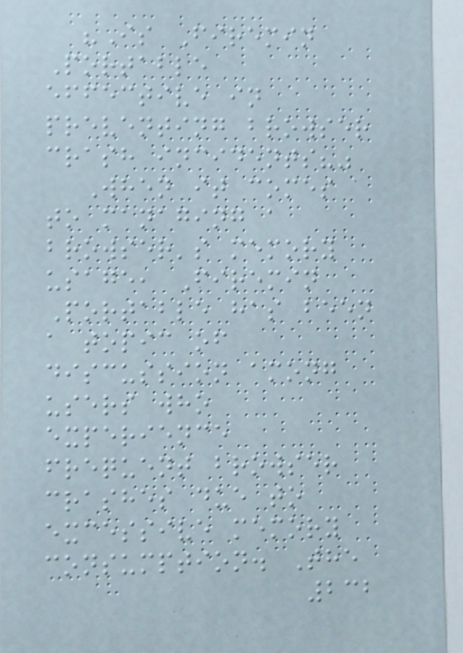"Is Firemin
Portable
effective in
preventing browser
crash incidents?"
When it comes
to managing a
browser's memory
usage, Firemin
Portable has been
a topic of
discussion among
users who
experience
frequent browser
crashes due to
excessive memory
consumption. The
232
